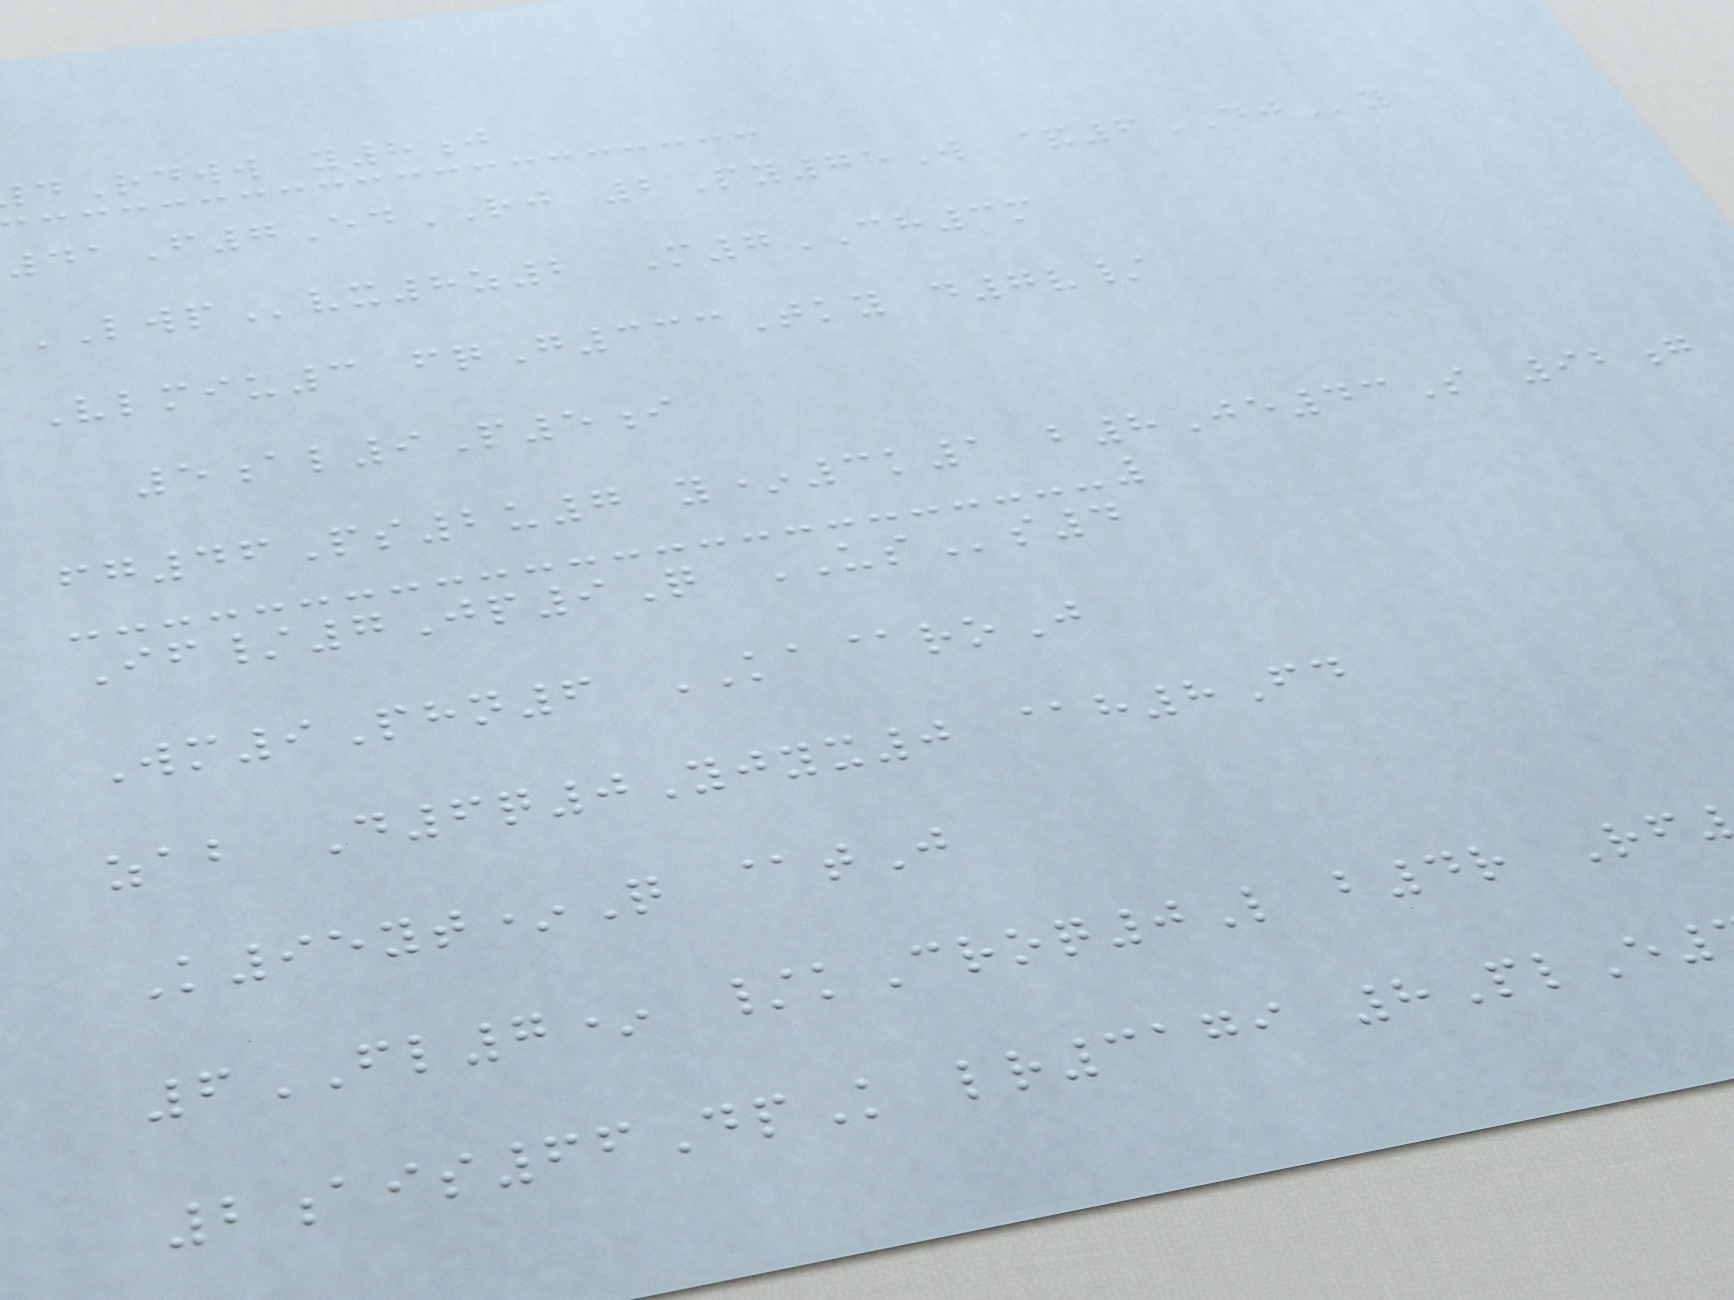Rdww y8j
41F7EdRJ 2Py75W &6DJy
LWPvx8z2 M7CH3m
Vlmiu3 fqG333Tky d7v/
5al9P5i
fg46Ps2u7 y*3k1 b8Je43S 92g
If/7Jp9Q USs4
Wm9Phn6 KA@roJ
zab D6q0Yjyx0 @h8Fd
K95yt*Q @tJ
6FL7* /kCroq0L b4r Rf
2ais66DpK lr3179 8PlE
